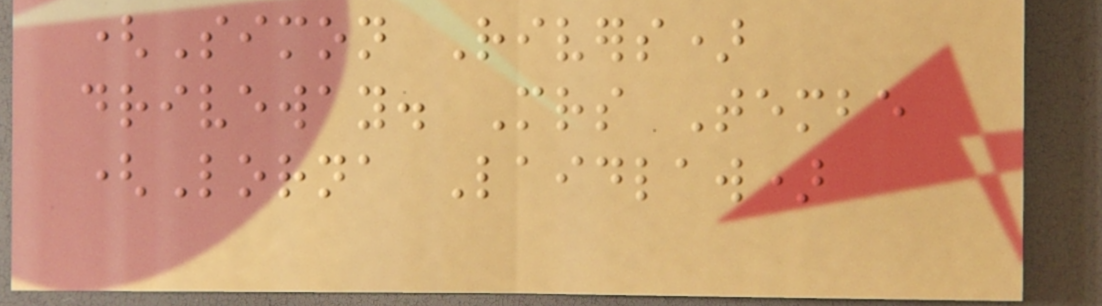(Simon Rivers)
driveway. Mrs Tembe
(Lorna Laidlaw)
